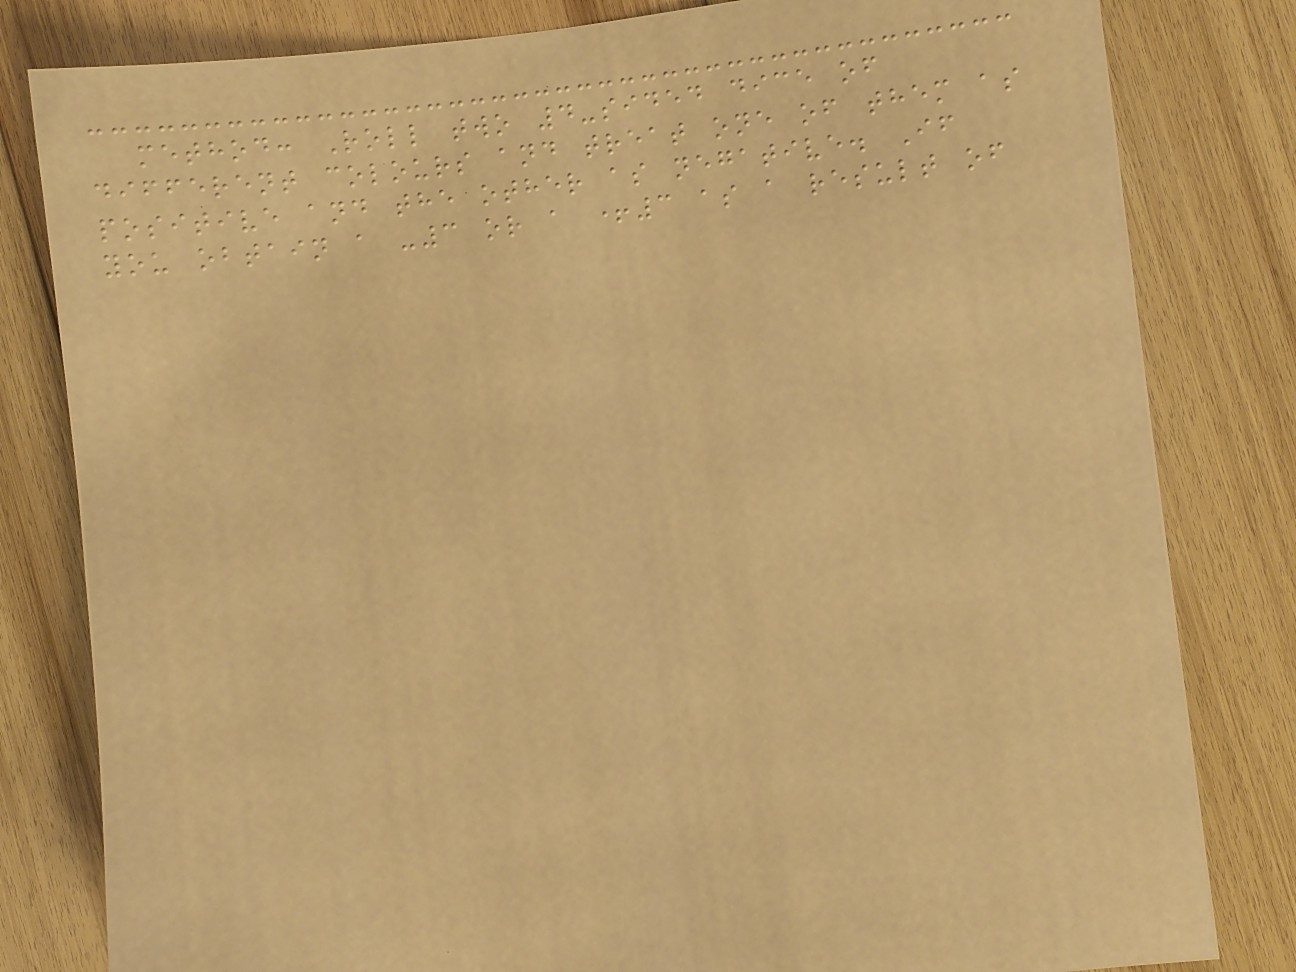method: Roll two 4-sided dice of
different colours and treat one of them as
positive and the other as negative. If
you obtain a -3 or a +3 as a result of
